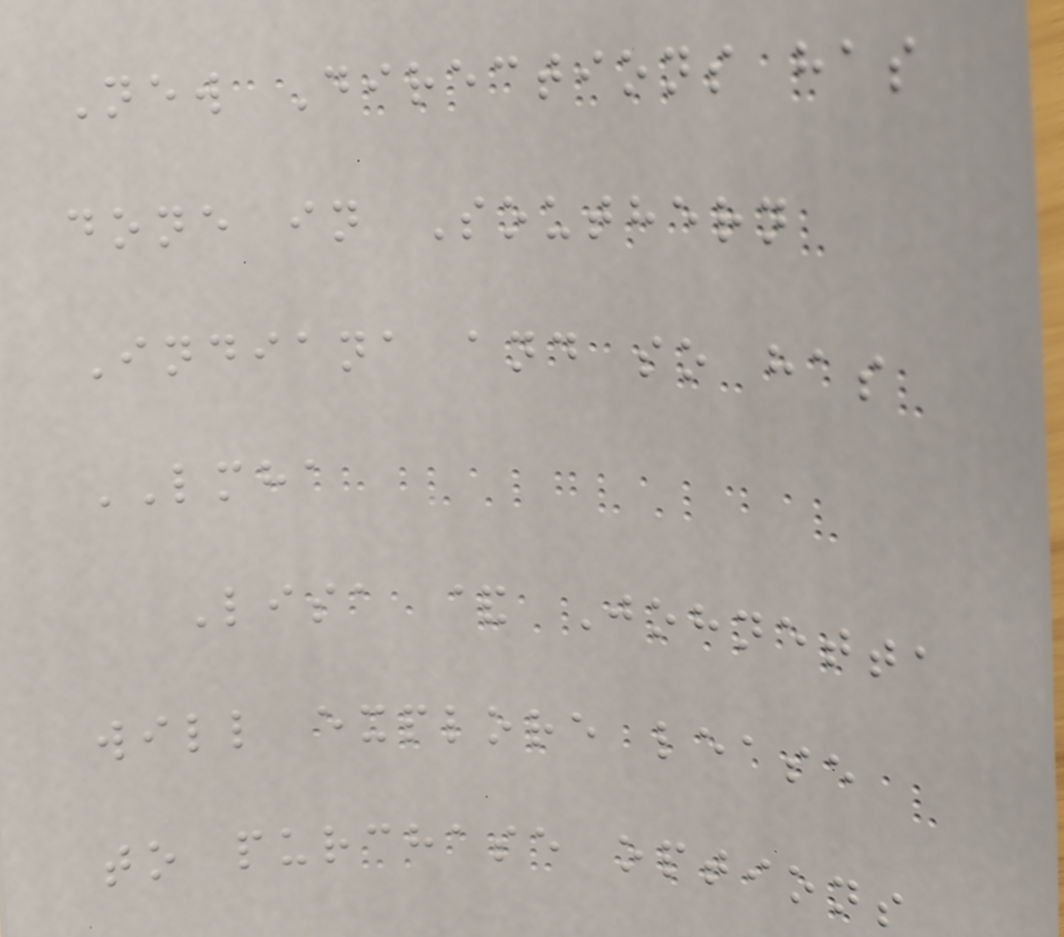New Directions has
done in Southern
Indiana and so has
LMHA
Lisa & Johnetta
will explore lease
to purchase options
